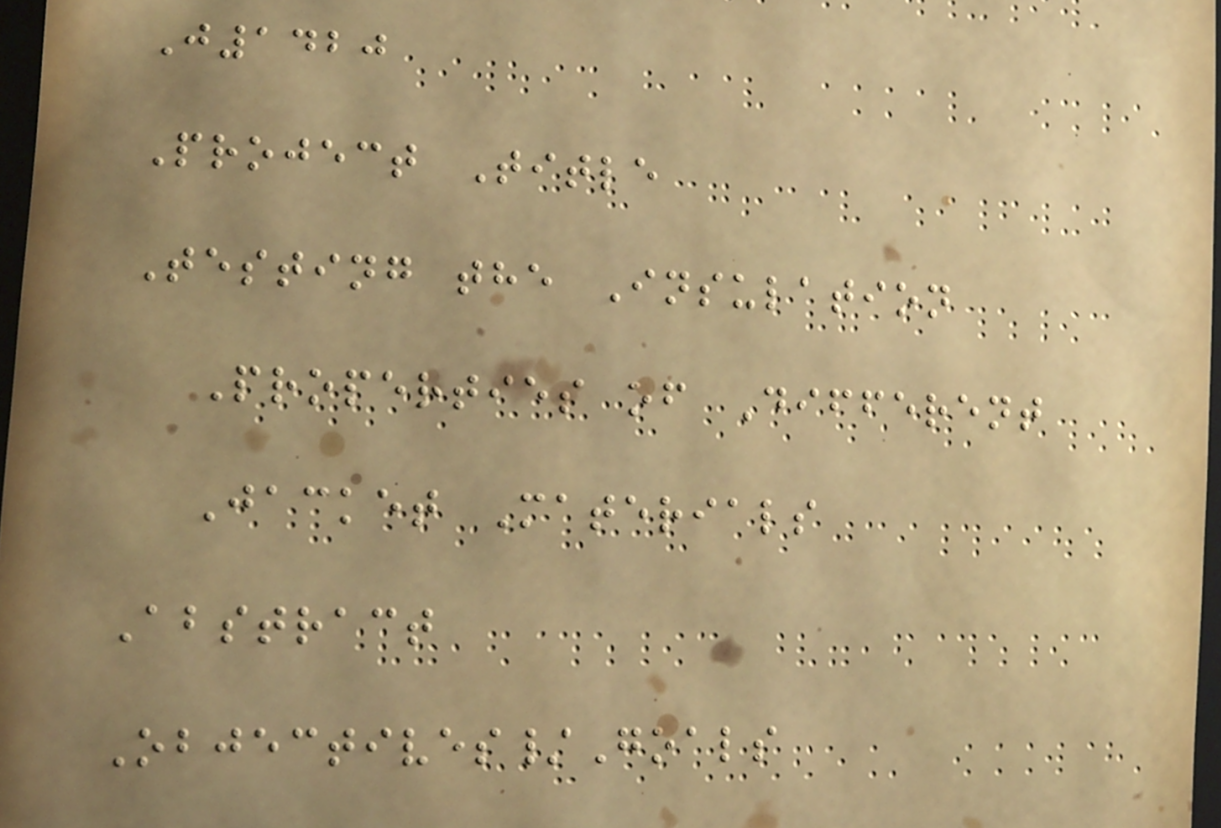J1420
Project Title
Testing the Insulation
Properties of Different
Jacket Materials
Abstract
Objectives/Goals
